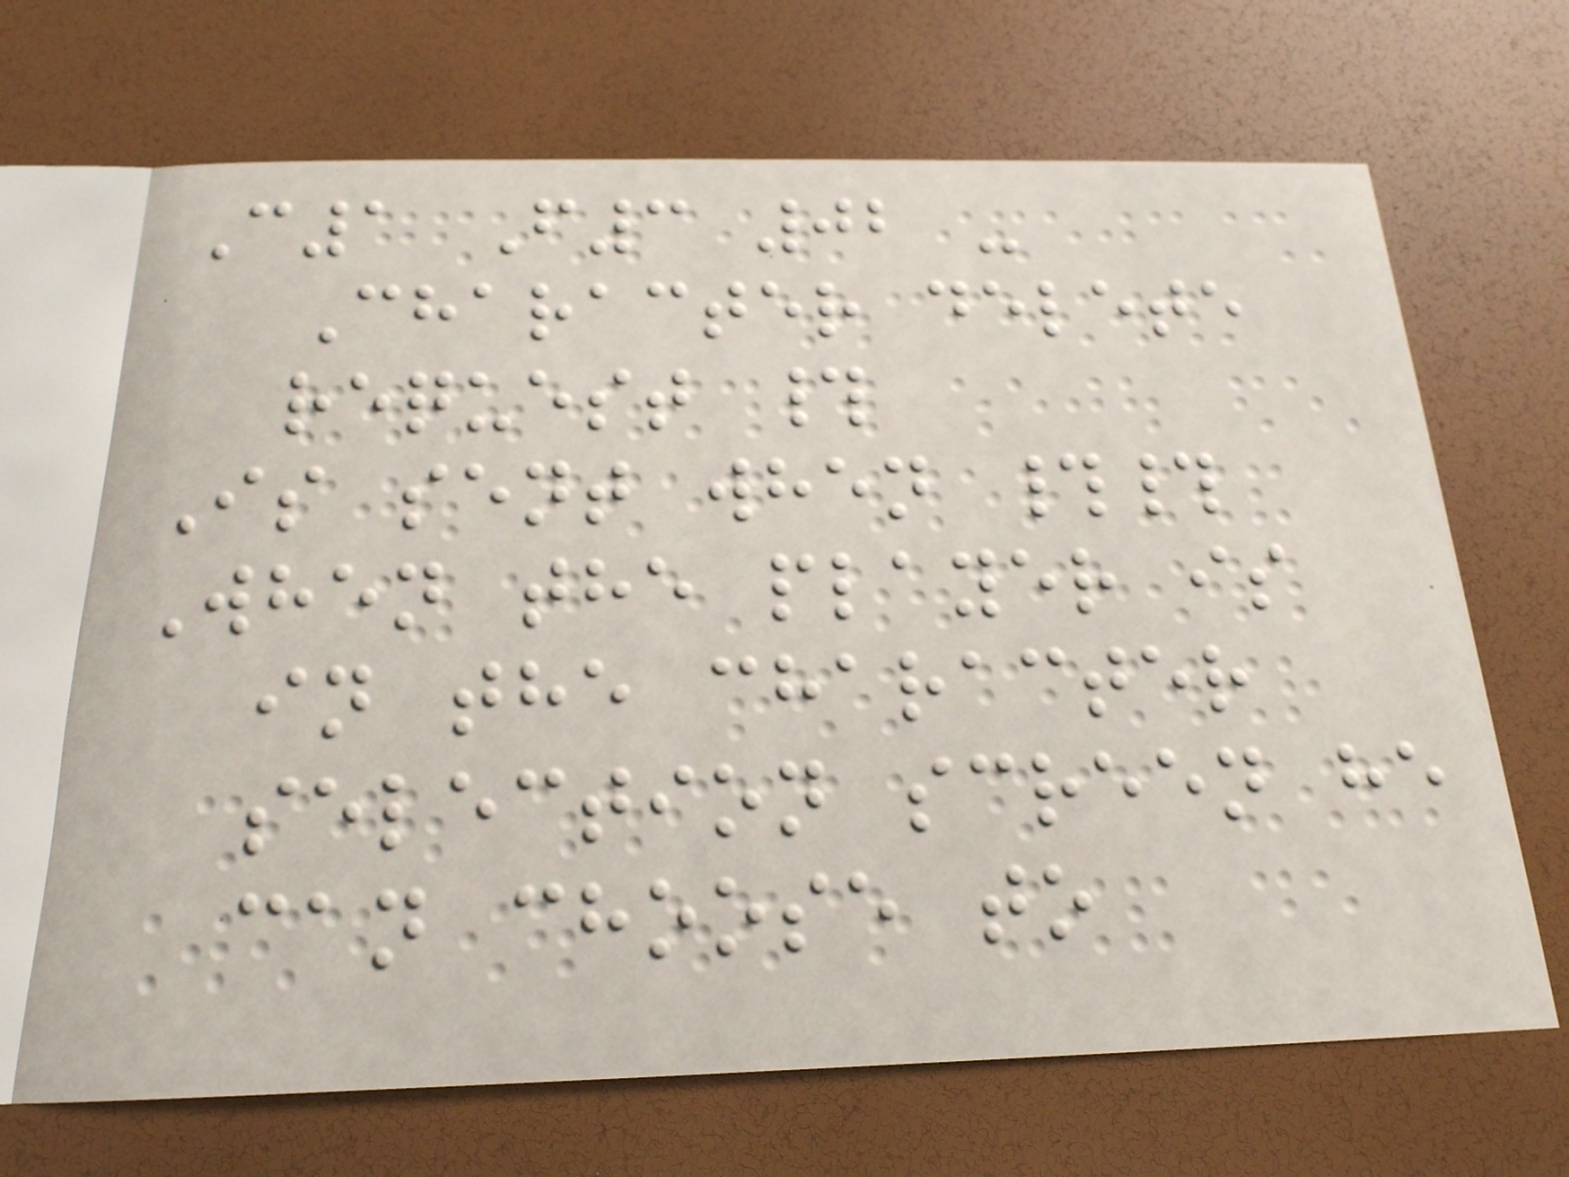C1 F3 02 -
Character delete
request #
Is sent when ##
When the player is
in the character
selection screen he
can choose to
